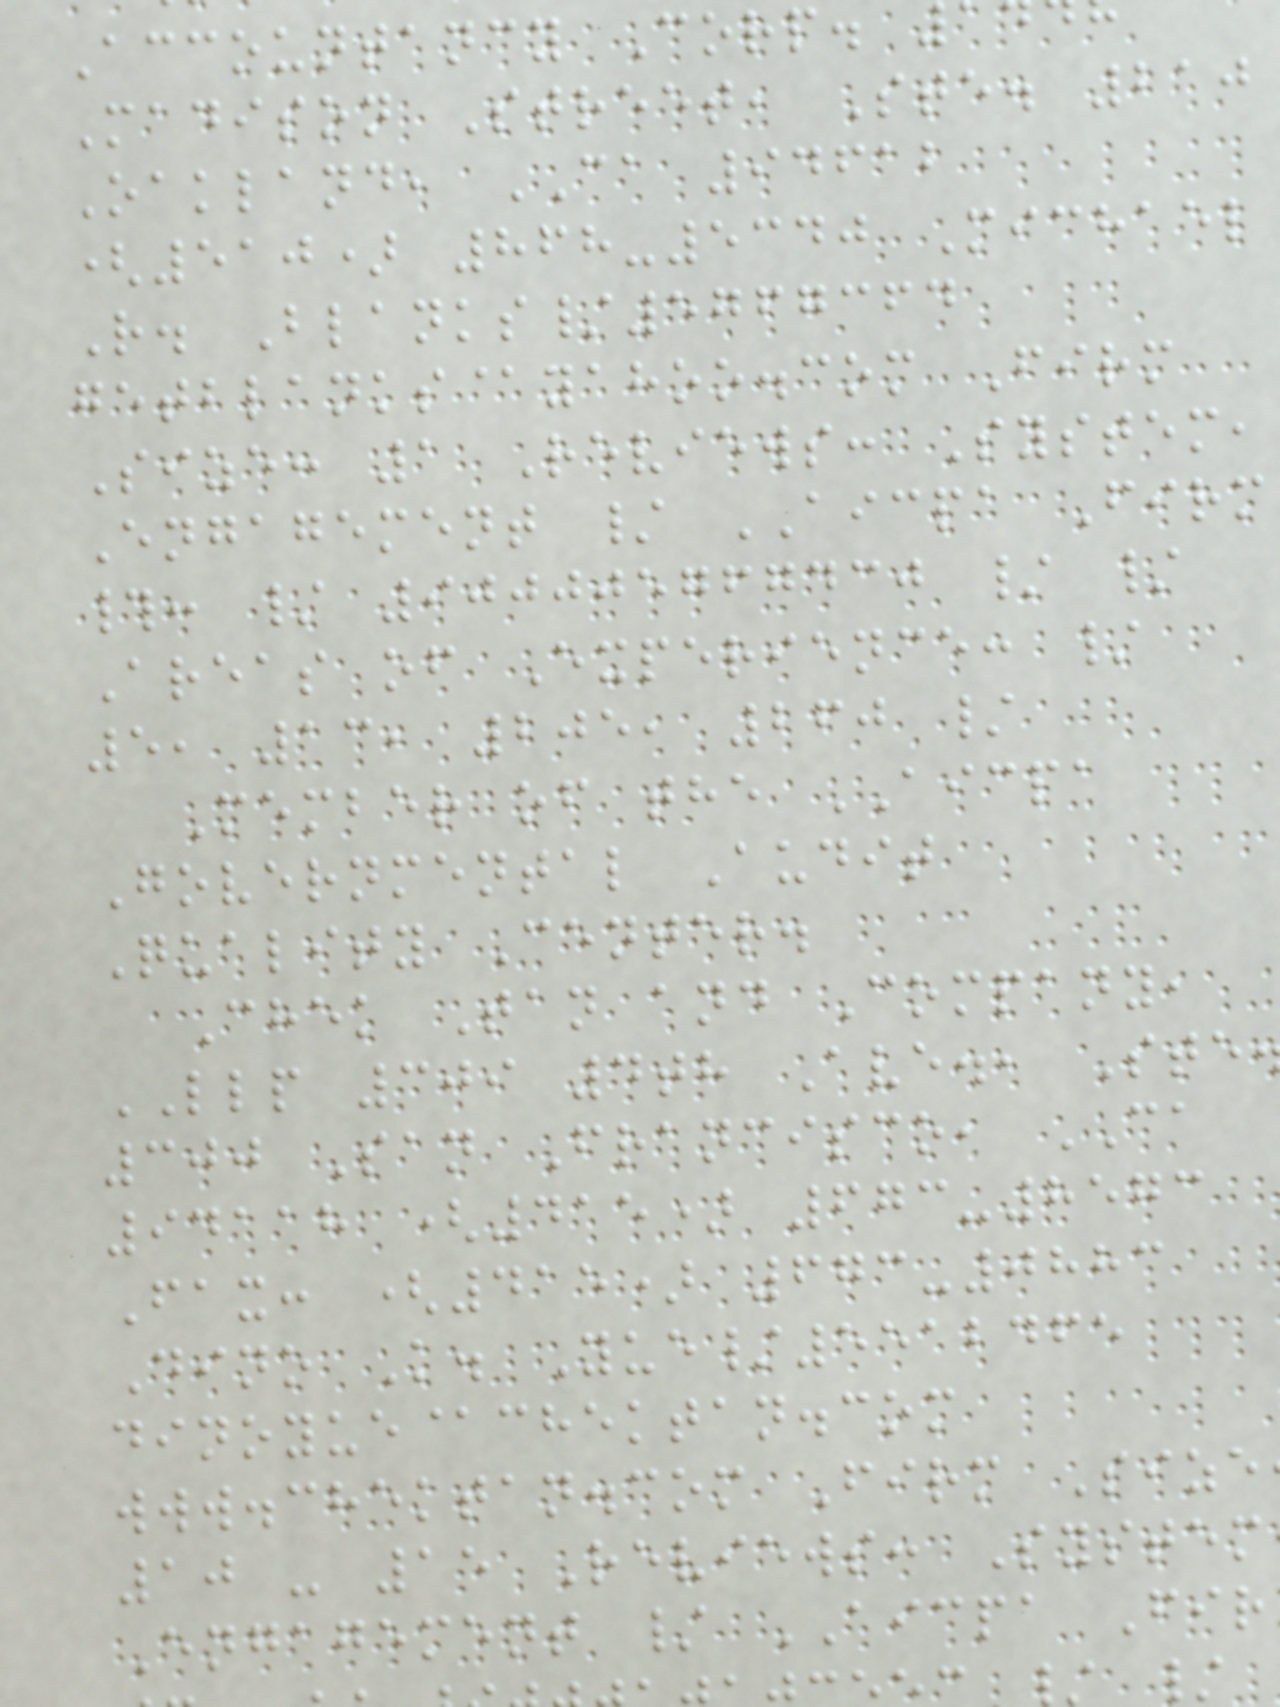Accountancy Corp.
Madison Street, Ste. 210
Oakland, CA 94612
(510) 868-5340 Michael
R. Blanks/5767364
getblanks@yahoo.com Firm
Size: 1 Reviews: System,
Engagement / AICPA Firm
#: / 900005767430 / /
Areas of Experience: /
5, 13, 205, 260 /
Member of the AICPA
Governmental Audit
Quality Center.
Chek Tan and Company,
LLP 309 4th Ave., Ste
300 San Francisco, CA
94118 (415) 673-8573
Fax: (415) 673-0883
Dino K. Yue/5512465
dinoyue@chektan.com
www.chektan.com Firm Size
10 - 15 Reviews: System
Engagement / AICPA Fir
